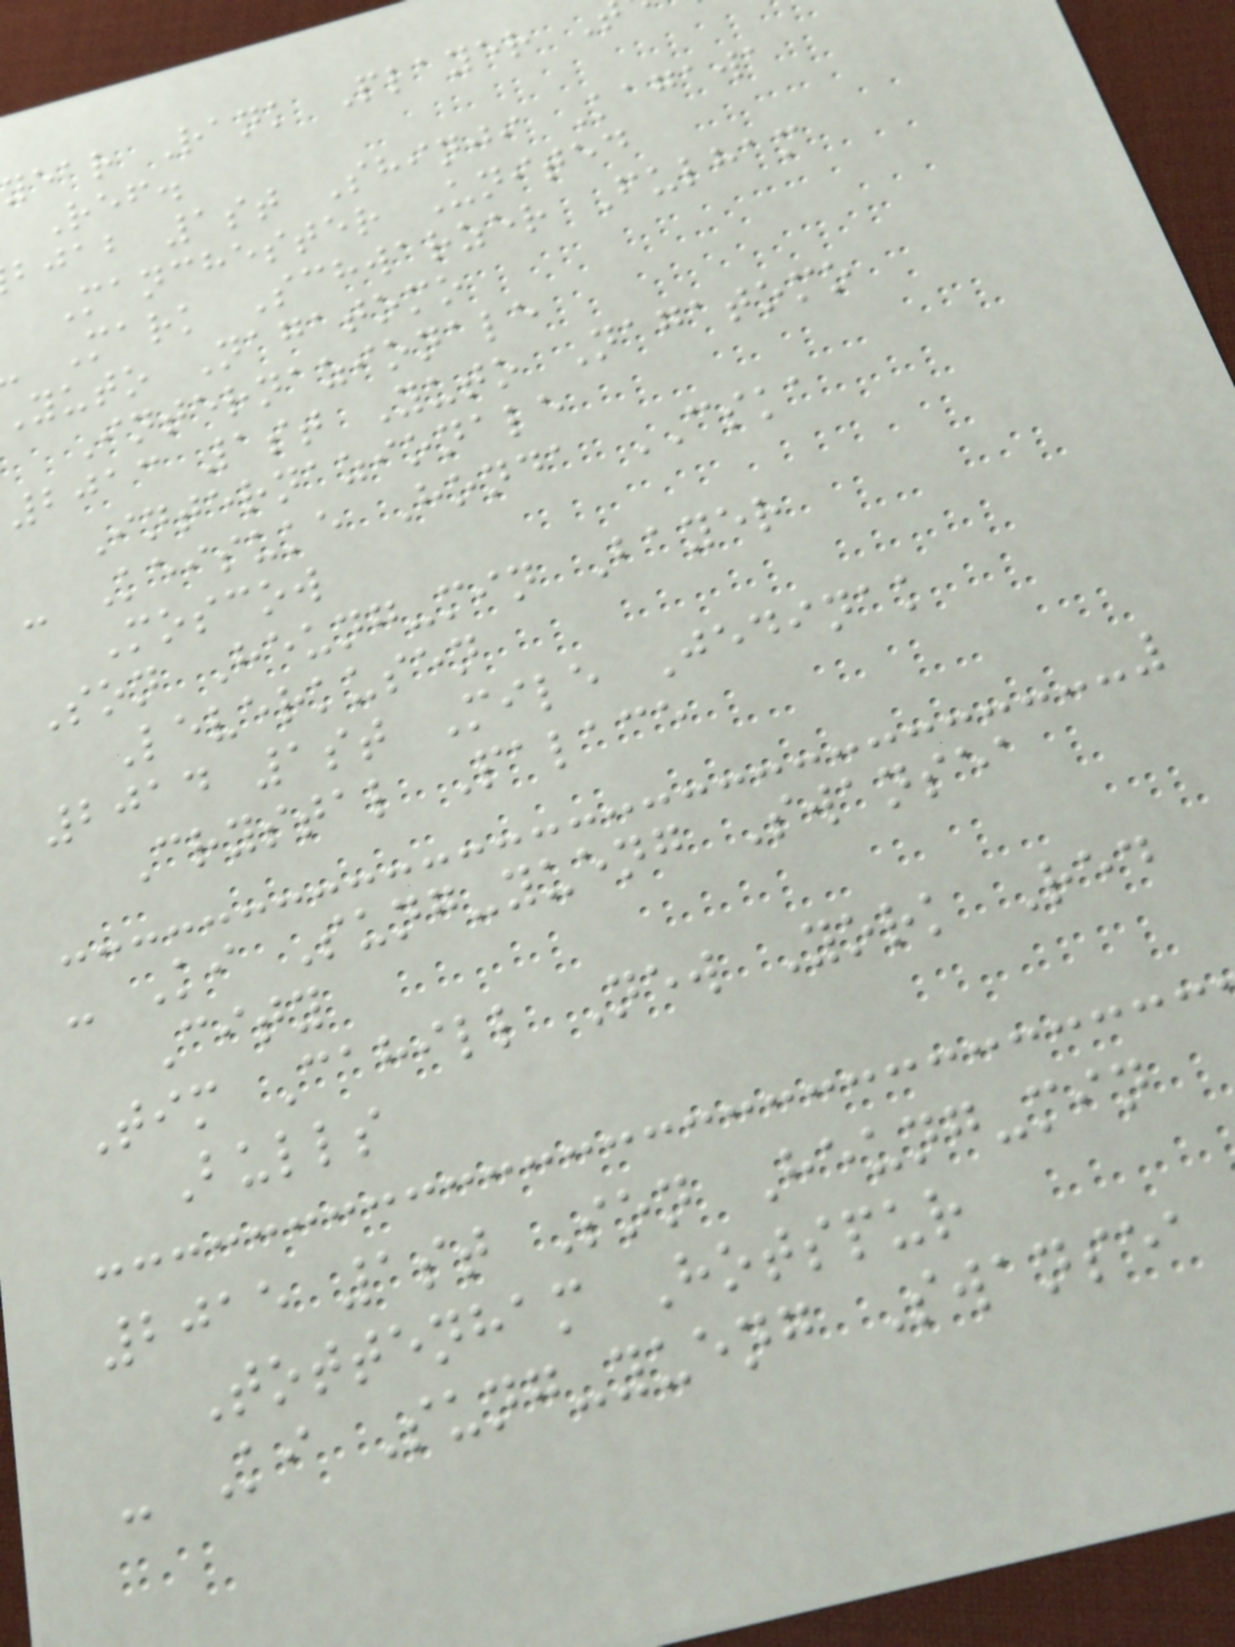year Rank Player
Ref.
bjab 1st Shinji Kagawa
Manchester United
Mark Schwarzer Fulham
yuto Nagatomo
Internazionale
2013 1st Yuto Nagatomo
Internazionale
- Keisuke Honda CSKA
Moscow
Son Heung-min Bayer
Leverkusen
2014 1st Mile Jedinak
Crystal Palace
- Ki Sung-yueng Swansea
City
Tim Cahill New York Red
Bulls
2015 1st Son Heung-min
Tottenham Hotspur
- Ki Sung-yueng Swansea
